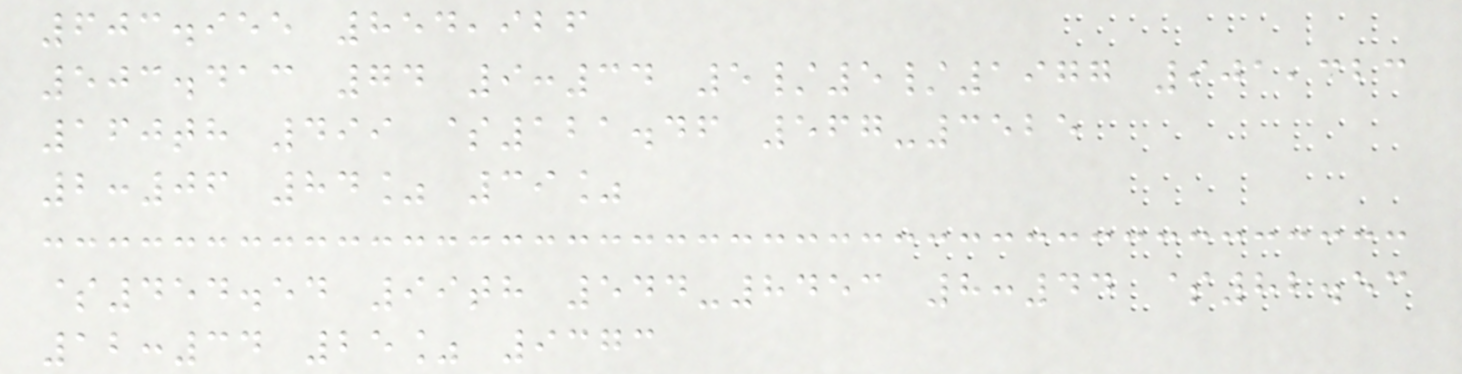603.955 854,926
503.413 74 9:34 5/5/1977 901,323
160th 499 $121.46 567-3525
2:06 84% 39%
$454.54 99th 544-8453 8:44 $82.53
12:34 25% 9373
